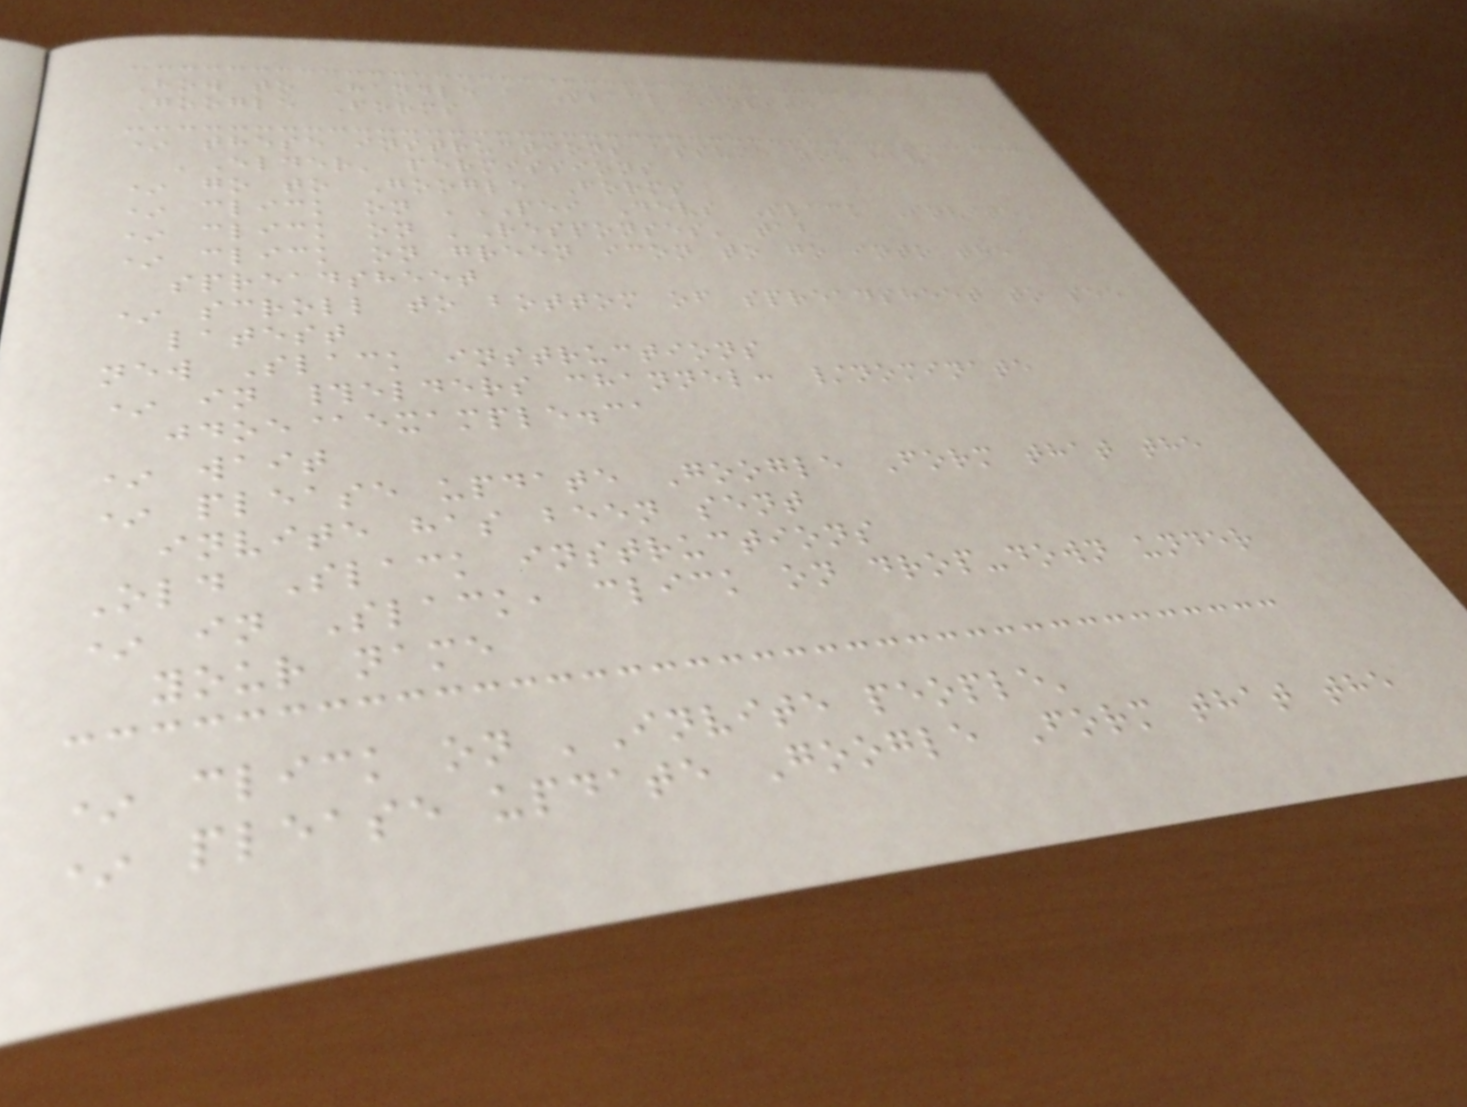How to Handle a Slack Invite
Google Forms
* these instructions assume you have
'Elder' permissions
* go to Google Forms
* click on 'PEI Devs Slack Invite'
* click on 'Responses' tab
* click on green icon to go into the
spreadsheet
* scroll to bottom of spreadsheet to see
latest
new Slack instructions
* in #elders channel: /nominate
jdoe@example.ca
* wait
* please update Google Form that the
invite has been sent
Old Slack instructions
* in Slack, click on drop-down under
your name
* click on 'Invite people'
* please update Google Form that the
